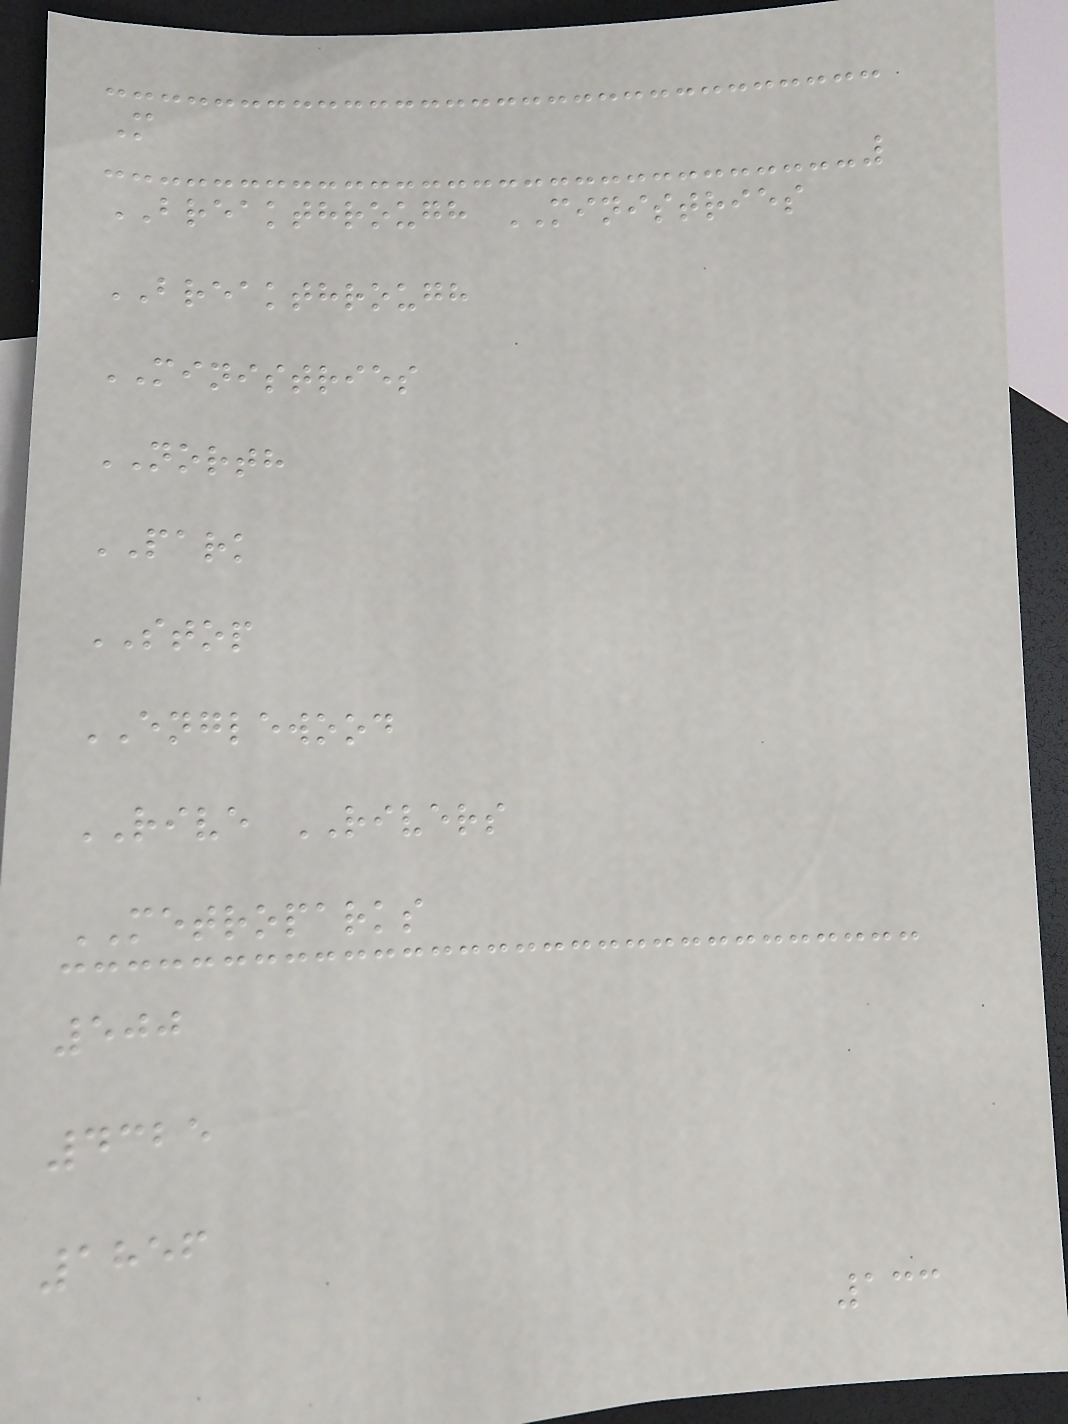M
BREAKTHROUGH MINISTRIES
BREAKTHROUGH
MINISTRIES
NORTH
PARK
STOP
ENGLEWOOD
RIVE RIVERS
METROPARKS
500
4325
1856
133
